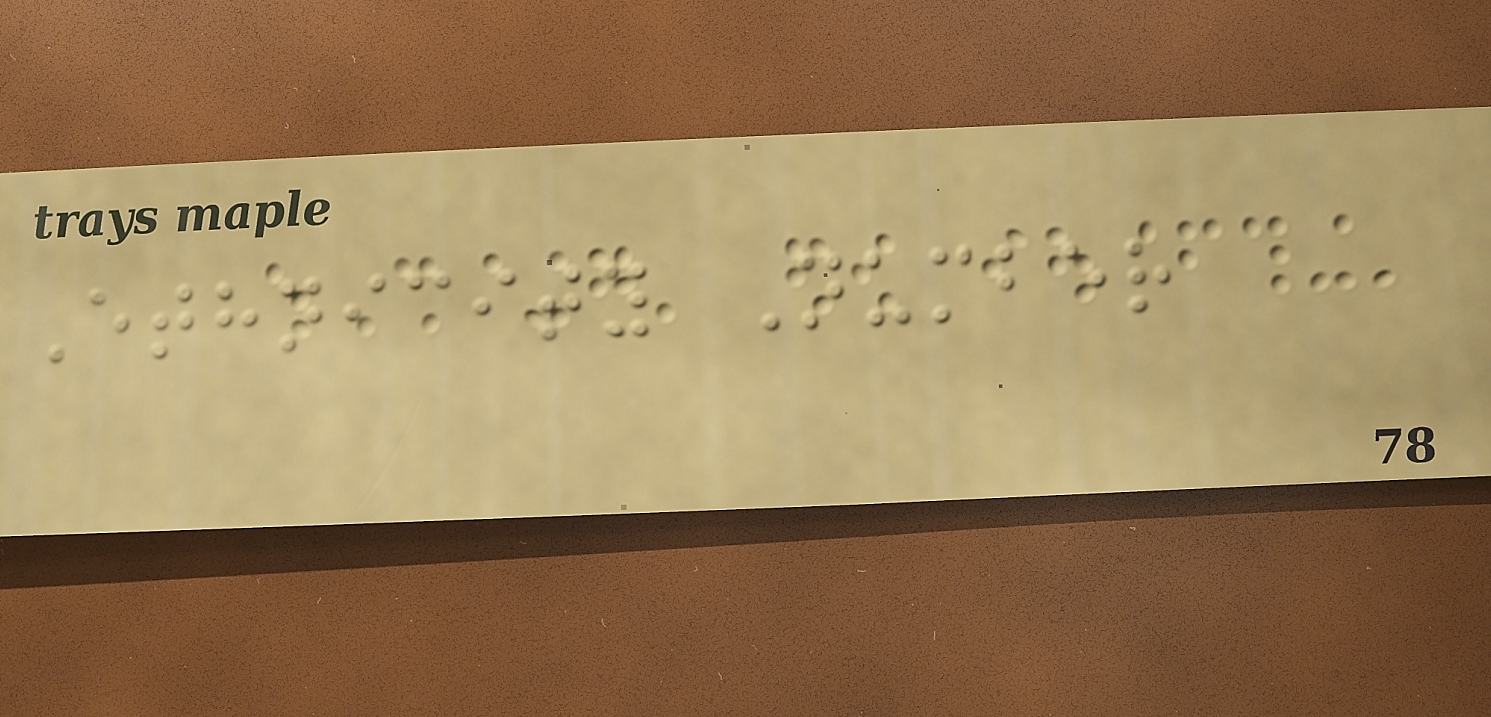Ethnicity Number
